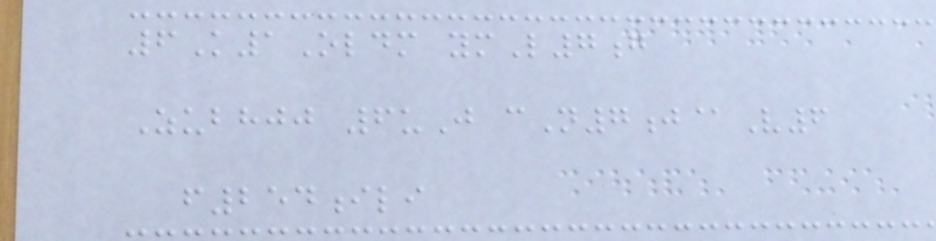6K1Oldm ymL7g
Zubhjj 6uJ cN7j@V6
f254ili
